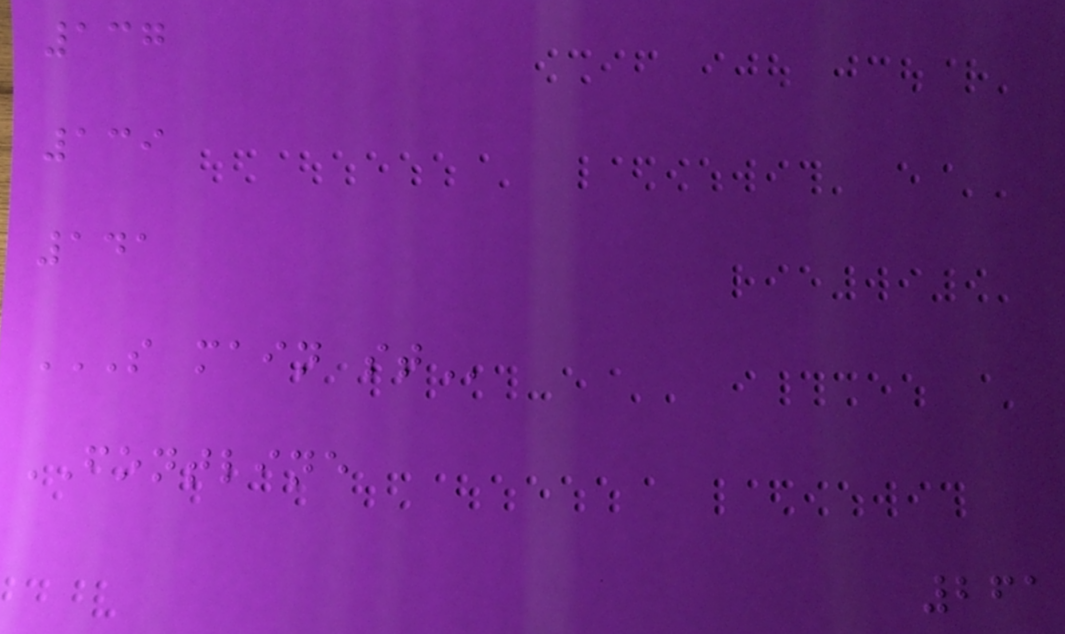137
139
141
S MAIN ST
FONTLINE
261
